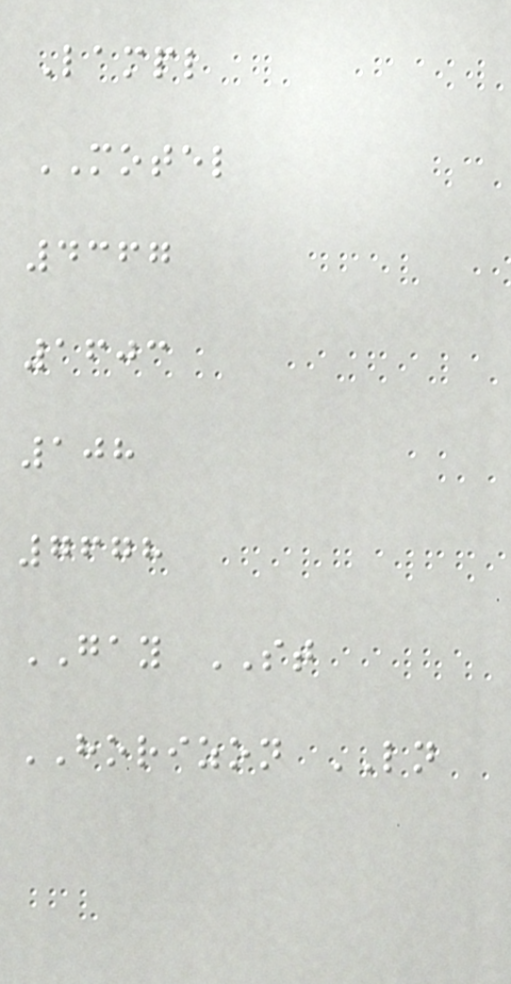Lampl
MOTEL
4367
1603
108
7678
GAY ST
HORIZON LN
